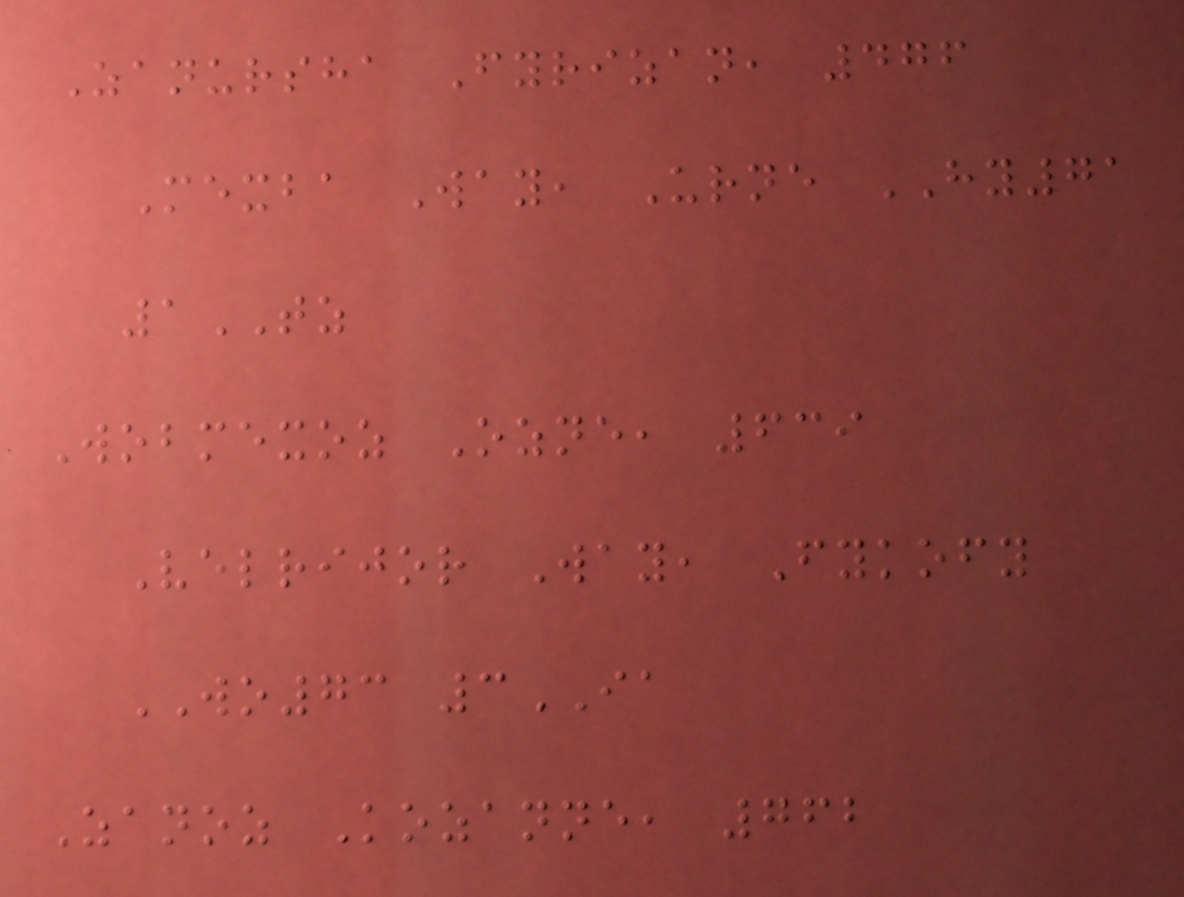Zanursha Fyrizan, 476
Mexba Way, Urne HY71
1TZ
Wobmexoz Ozne, 639
Velrijor Way, Fykofy
WO73 3IA
Zanoz Kozanne, 762
